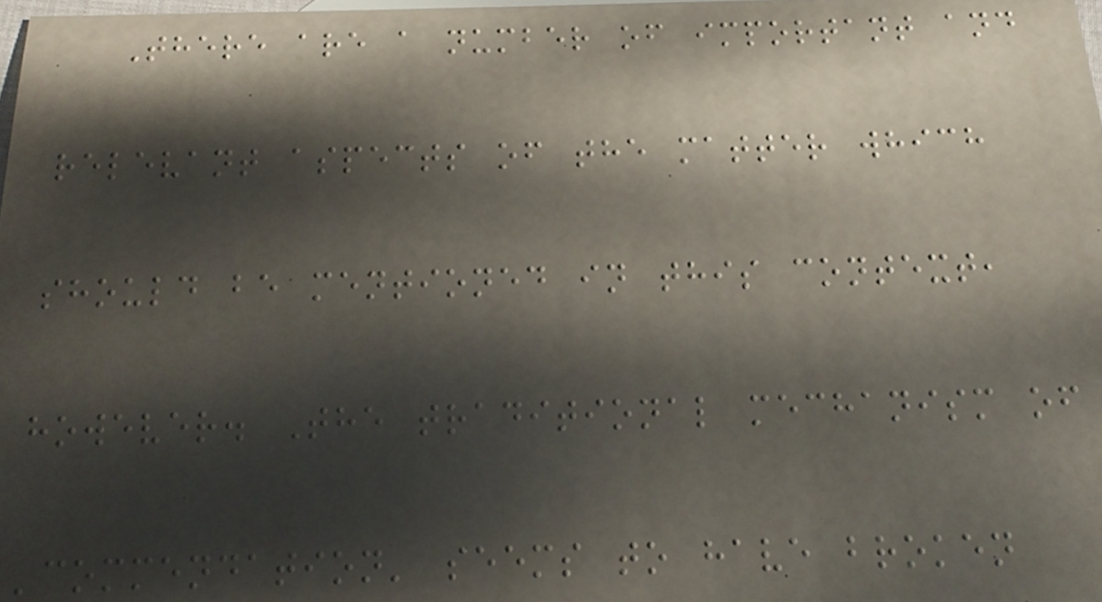There are a number of important and
relevant aspects of the matter which
should be mentioned in this context,
however. The traditional mechanism of
'commendation' seems to have broken
